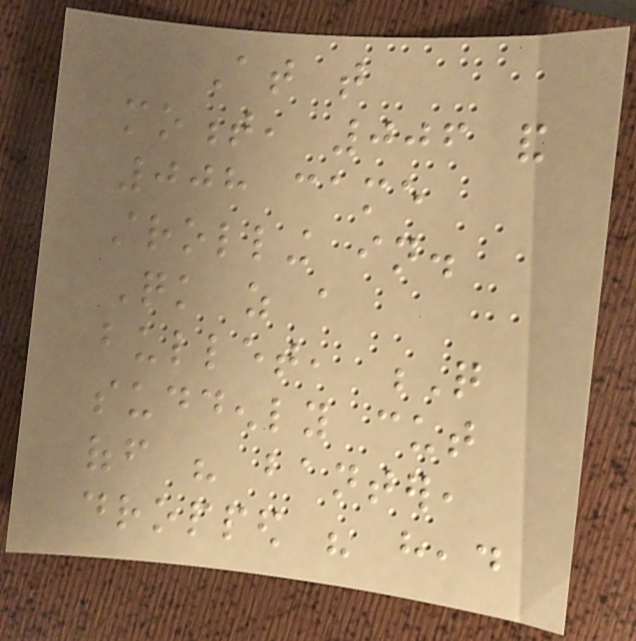At that
moment, 006 and
008 came
strolling in.
Quick as a
bullet, Q
suddenly cut
off his banter,
dropped his head
